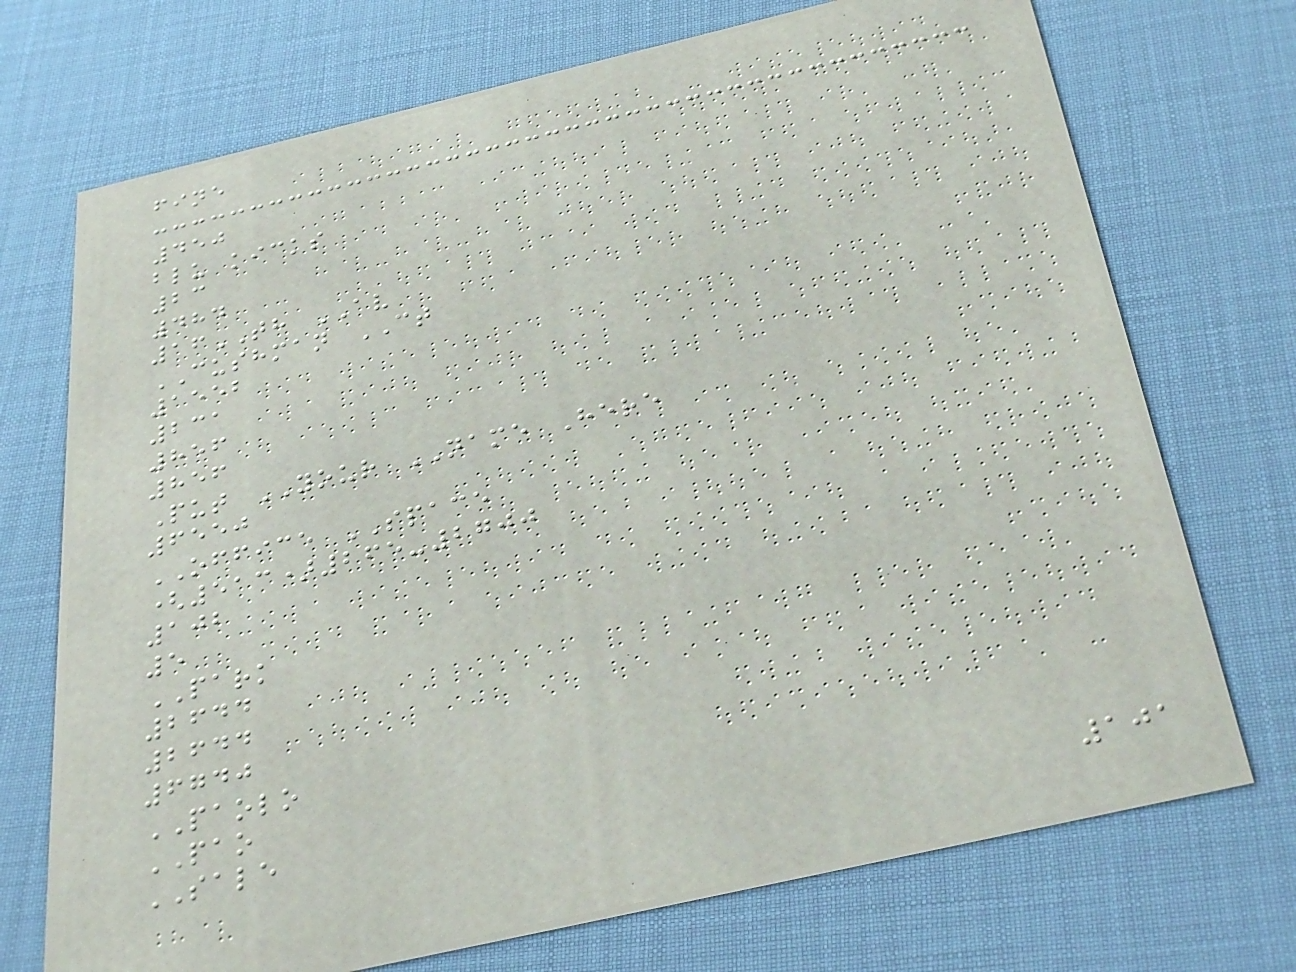fine
450
blu kicks
23
484
16TH AV
CUSHMAN CT
1552
231
856
856
Put YOUR NAME Here
6550
OFFICE SPACE
(513)265-2700
102
5
PARK
2644
2644
6740
PAOLO
PAO
SALE
101
